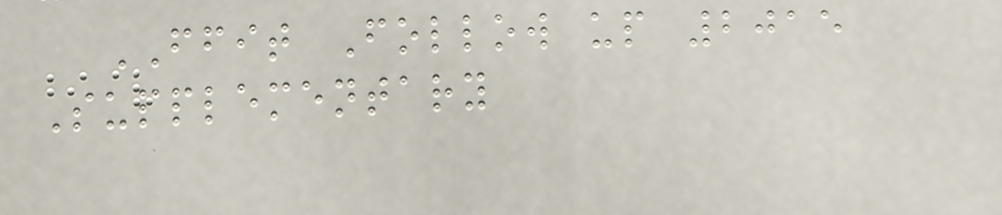FFIT Follow up 2015
Supplementary
